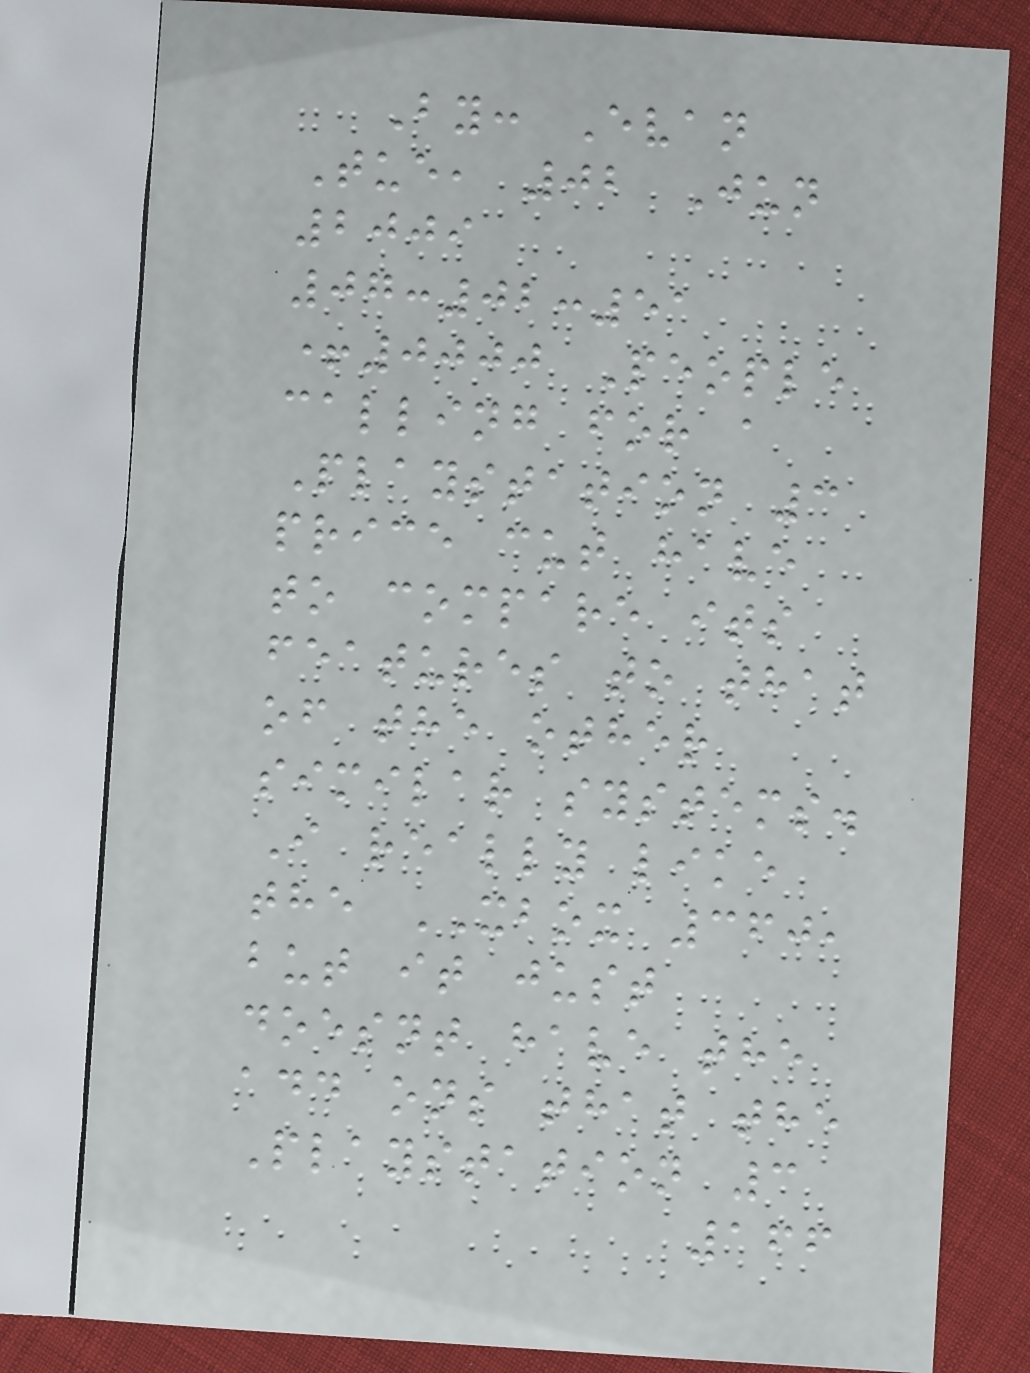By: Evan
Tue, 02 Jun
2009
07:02:51
+0000 People
calling for a
Playstation 3
price cut have
to compare its
features to that
of the other
similar systems.
I really like
the XBOX 360,
but it just
doesnt have the
add ons that the
Playstation 3
166
